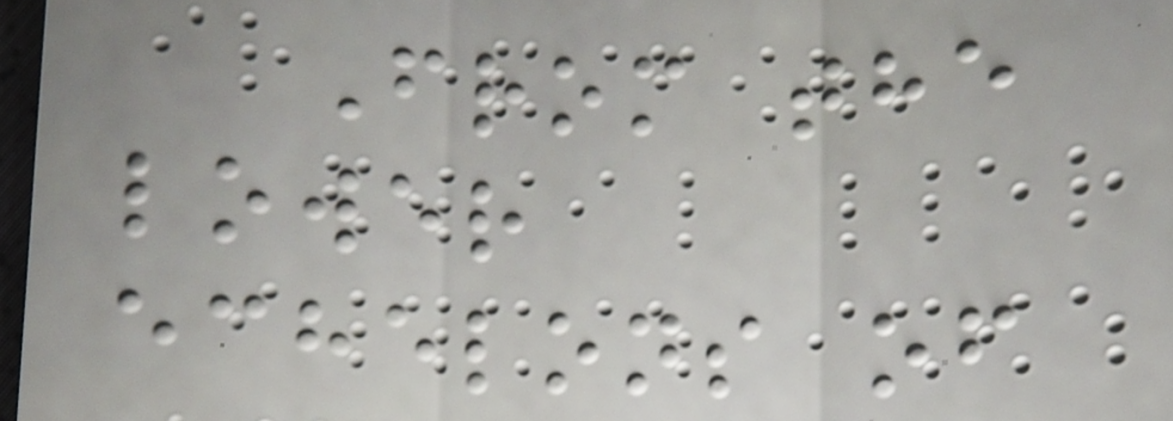From the
lower
echelons of
